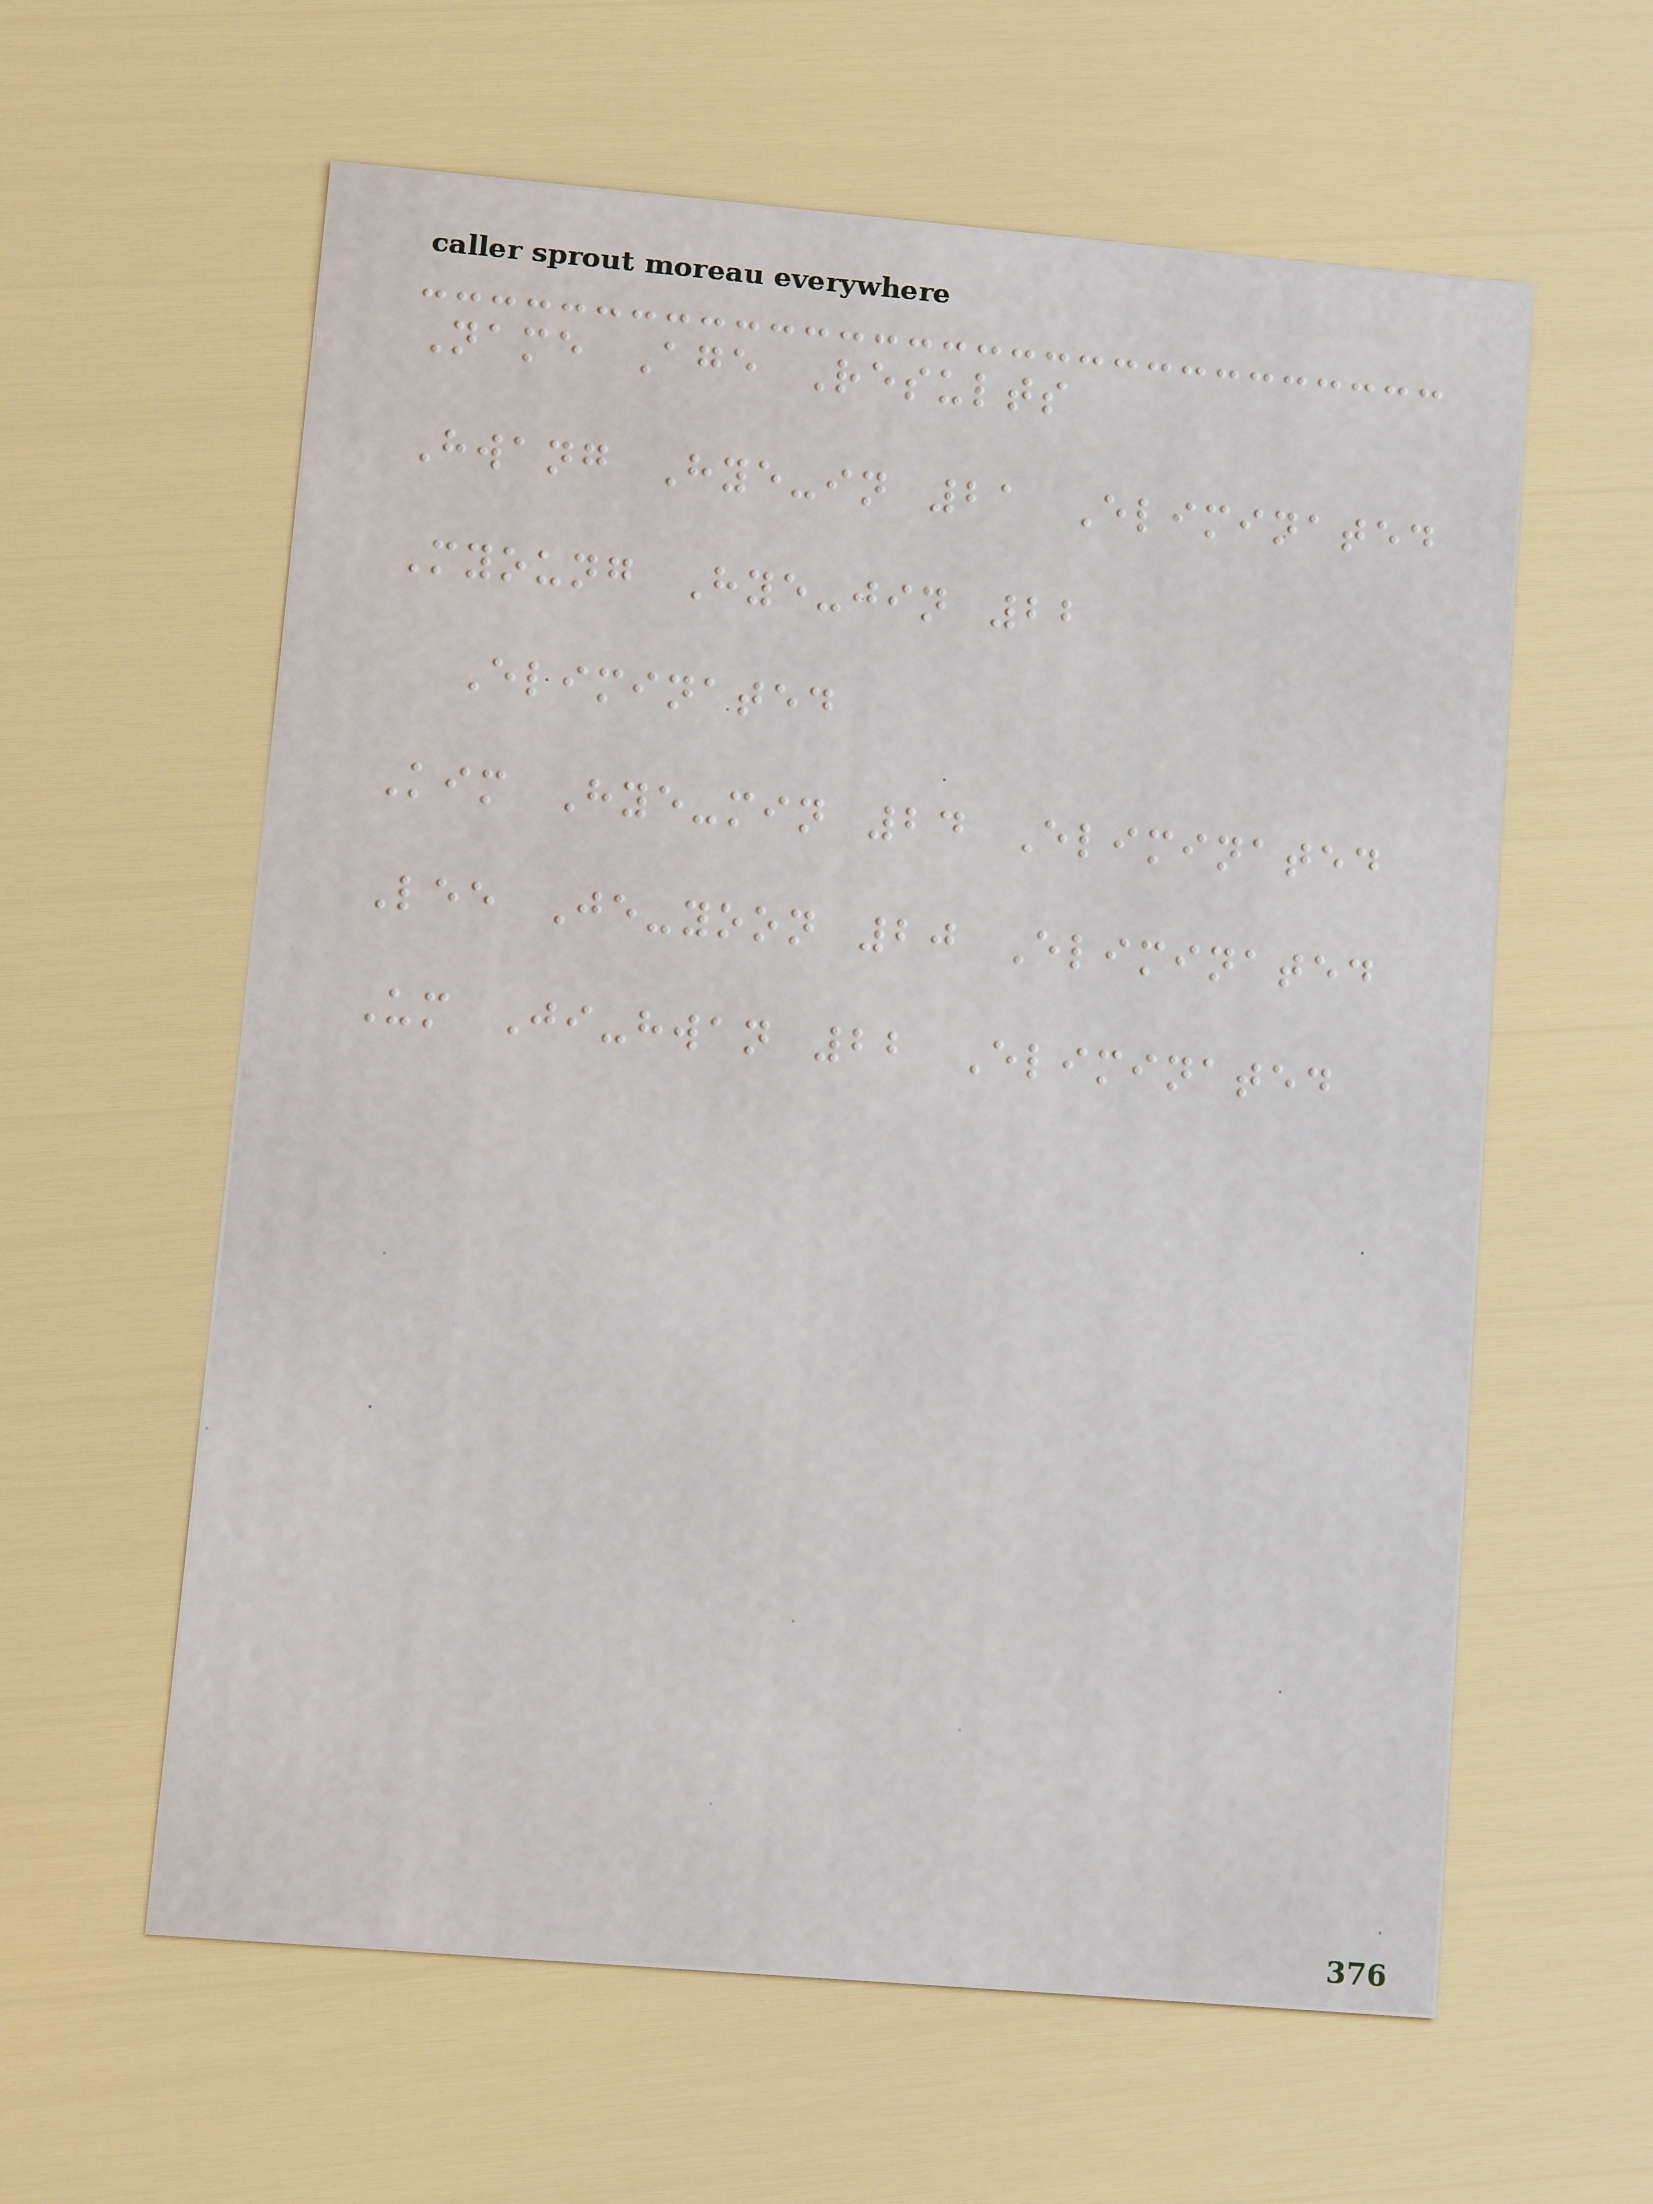Name Age Results
Hwang Hye-in 21 Eliminated
Myoung Hye-jin 22
Eliminated
Kim Hye-min 24 Eliminated
Lee Je-yoon 20 Eliminated
Um Ji-hwan 22 Eliminated
